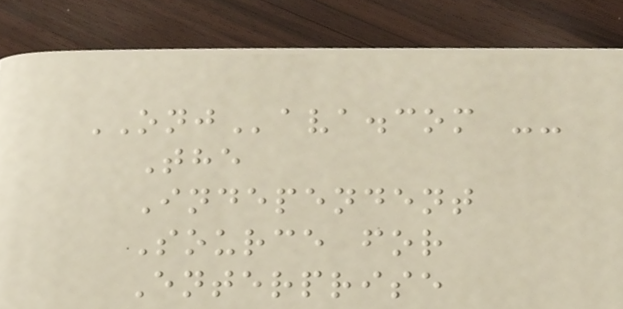ONJava.com --
The
Independent
Source for
Enterprise
